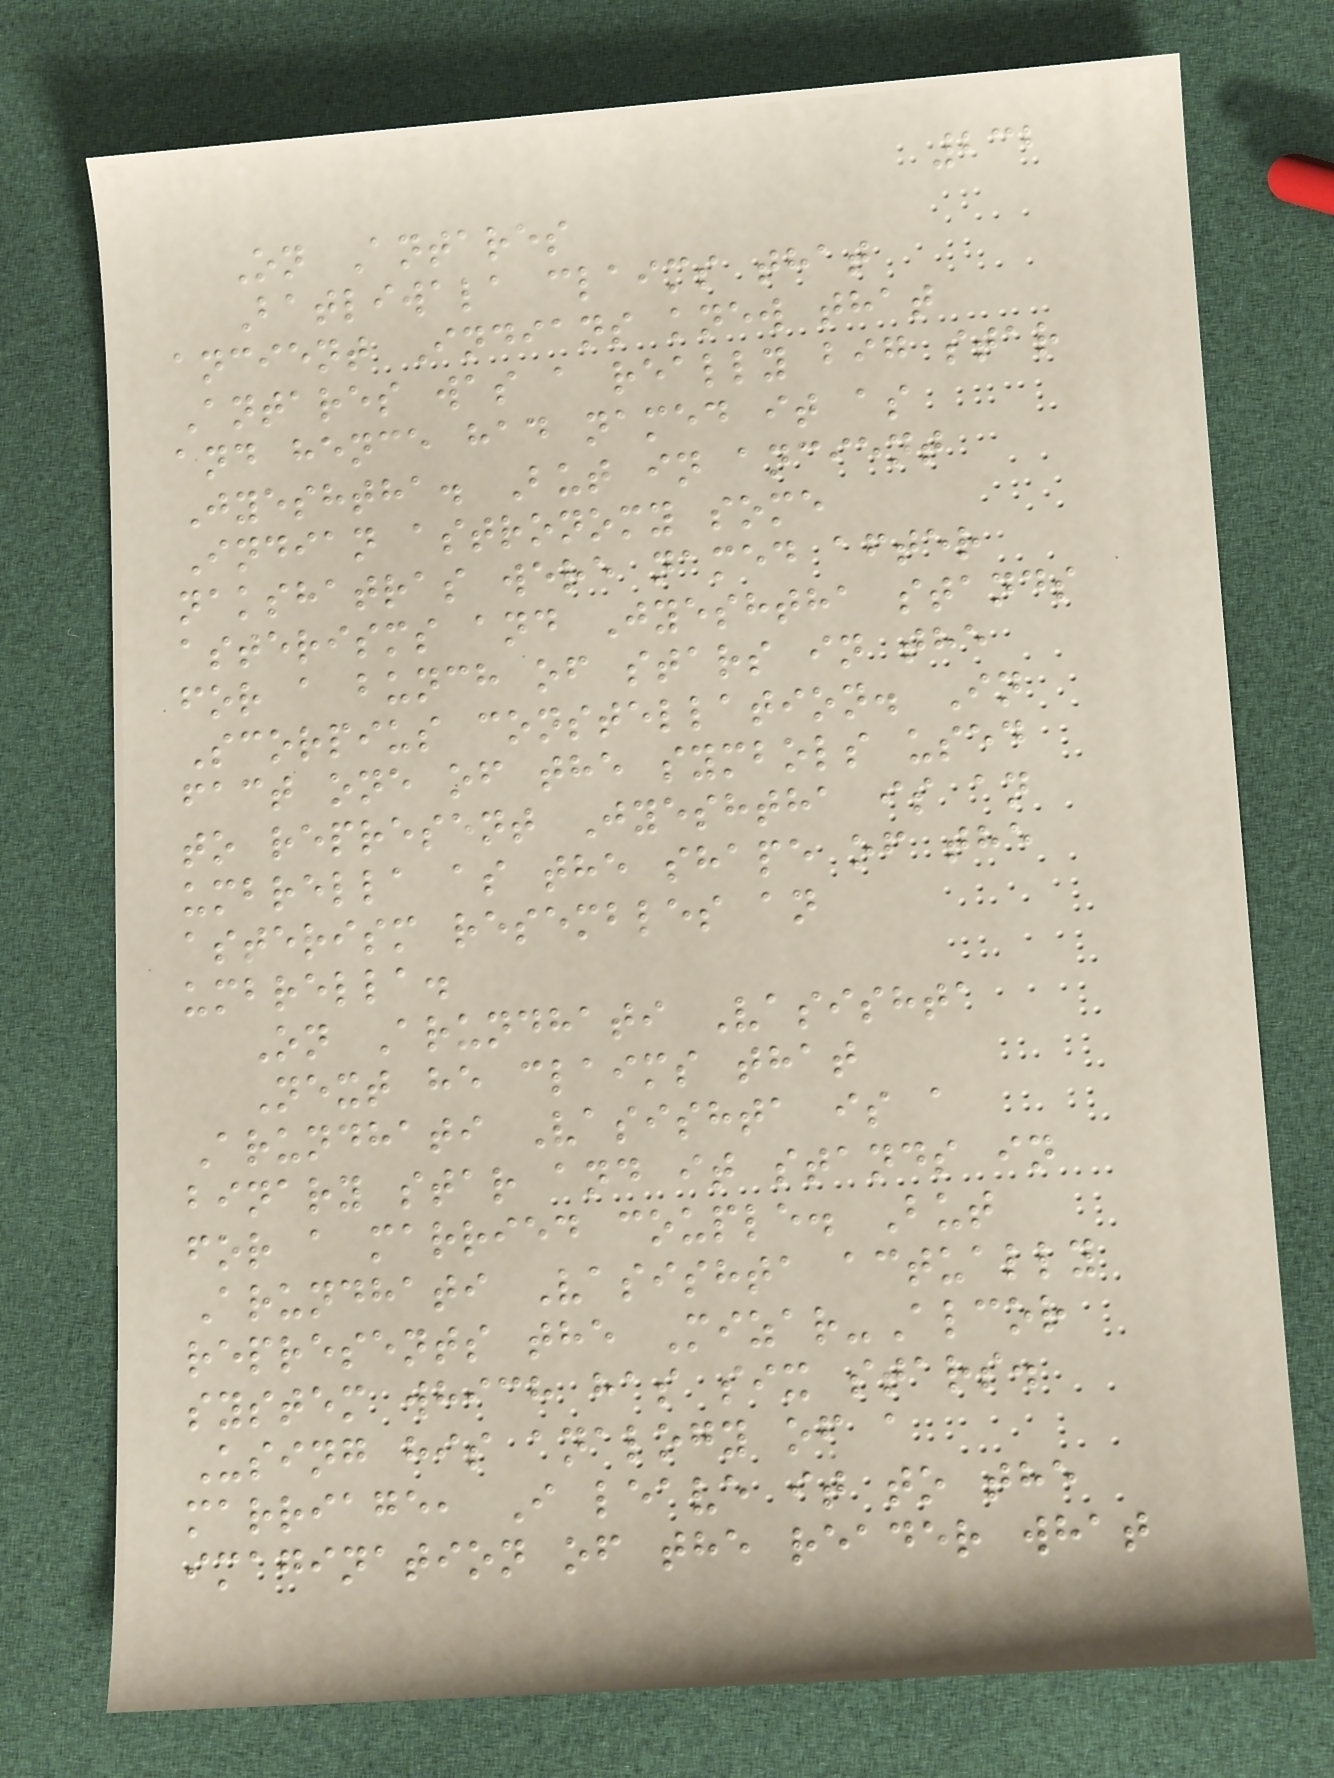232
On Antares
Batliwala claims that
ancient Indians knew that
Antares was a really big star
and hence had named it as
Jyeshtha. But in ancient
Indian astronomy some
nakshatras were named after
asterisms and Jyeshtha stands
for a bunch of stars in the
Scorpius constellation. In
fact one of the symbols used
to represent Jyeshtha is an
umbrella as the shape of the
asterism resembles an
umbrella.
On Arundhati Vasishta
Next he claims that
Arundhati Vasishta is a
binary star and it stands in
for a married couple. But
Arundhati Vasishta actually
represents the Mizar-Alcor
system which has six stars.
Using his analogy of a
marriage, I leave it to the
imagination of the reader what
